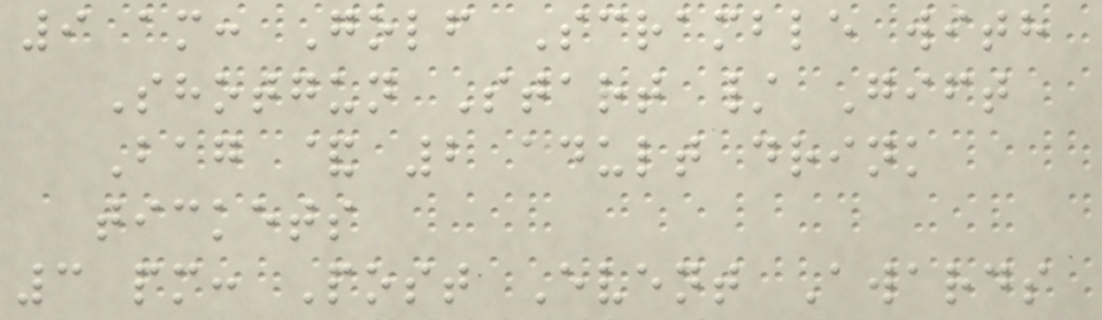9 am: Golf Scramble with
Shotgun Start / Gift
Bag & 2 adult drink
tickets
3 pm: Post Event Awards
